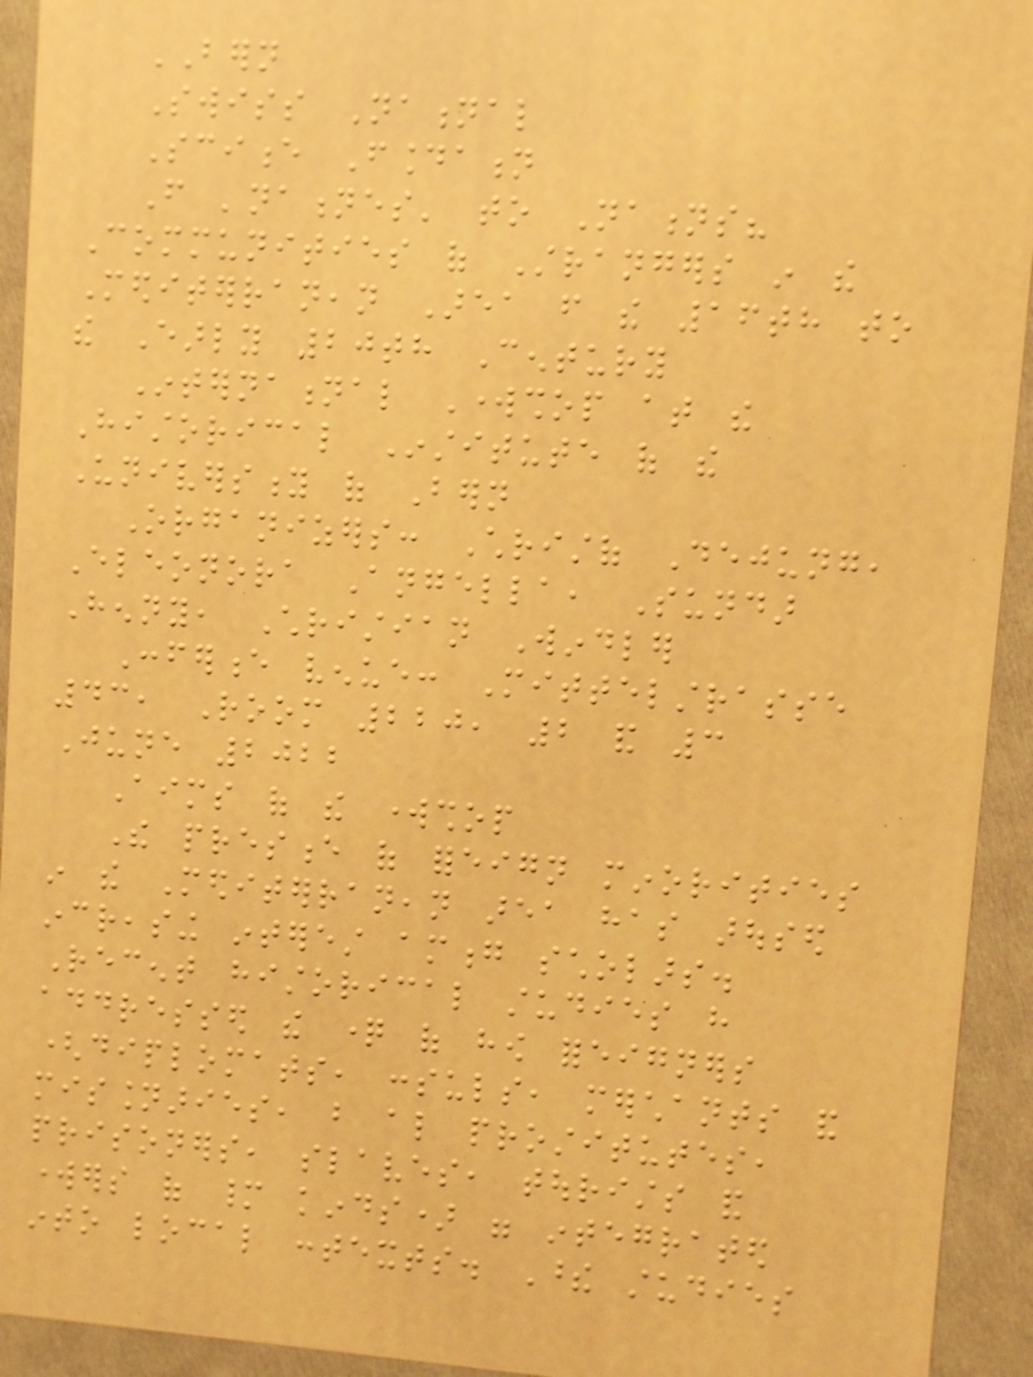BERN
Swiss National
Science Foundation
From 'nationes' to Nations?
Communities of Strangers in the
Mediterranean Area from the 16th to
the Early 20th Century
International Workshop at the
Historical Institute of the
University of Bern
Organizers: Christof Dejung,
Eleonora Angella, Sundar
Henny, Christian Windler
Conference venue: Mittelstrasse
43, Room 220, 2 and 3
June 2022
Aims of the workshop
The presence of foreign minorities
in the Mediterranean area has aroused
increasing interest among scholars.
Recent historical studies have
addressed the question of how foreigners
(diplomats, consuls, merchants and
missionaries, but also prostitutes,
prisoners, slaves, tourists and
workers of many kinds) were integrated
into local contexts. These studies
